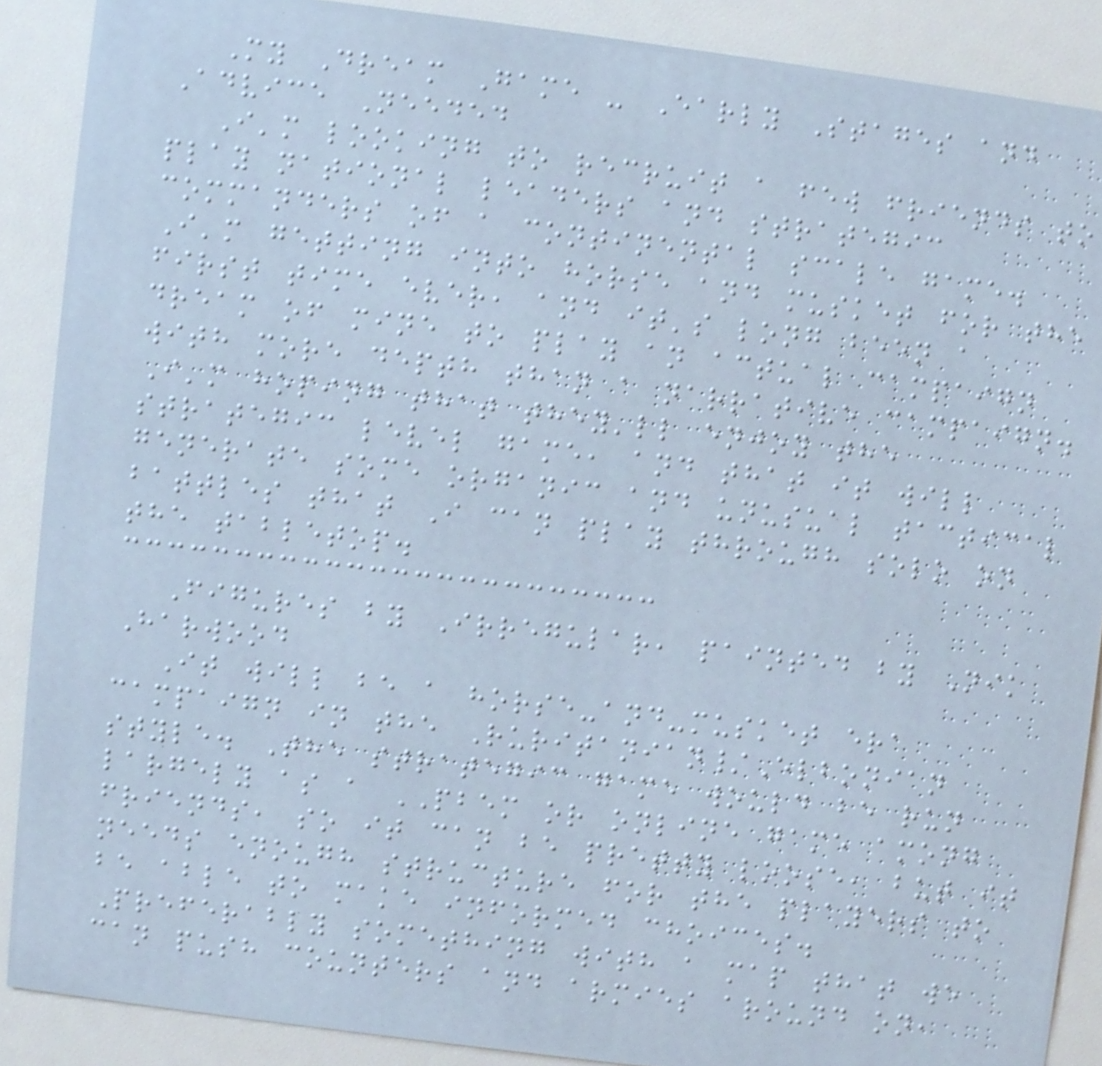My Dream Game - Early Stages and
Advice Needed
I'm looking to recruit a few friends to
play national leaders and strategic
commanders of a continental scale game.
I'm getting into horse and musket for the
first time ever, and it's long been a
dream of mine to play an actual campaign
with more depth than a narrative campaign.
I'm hoping that they'll enjoy the
strategic level game, and that it will
generate some organic and unusual tactical
battles that I can play through solo on
the tabletop.
Figures by Irregular, painted by Nik
Harwood
It will be a horse-and-musket era
campaign in the Ruritanian/Elbonian
style. The strategic game would be run
largely as a PBEM or online game among
friends, so it can be pretty loose, but it
needs enough structure for the players to
be able to make informed choices.
Preferably something with a map that we
can push counters and armies around on,
